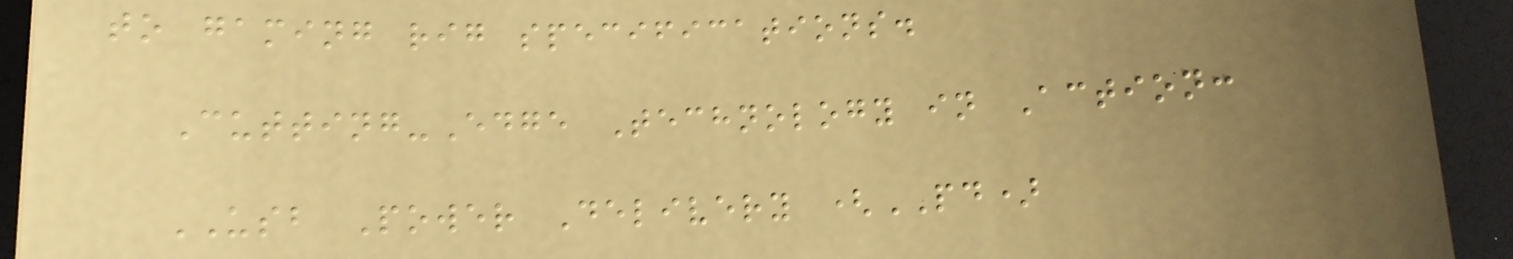to gaming rig specifications.
Cutting-Edge Technology in Action:
USB Power Delivery (PD)
